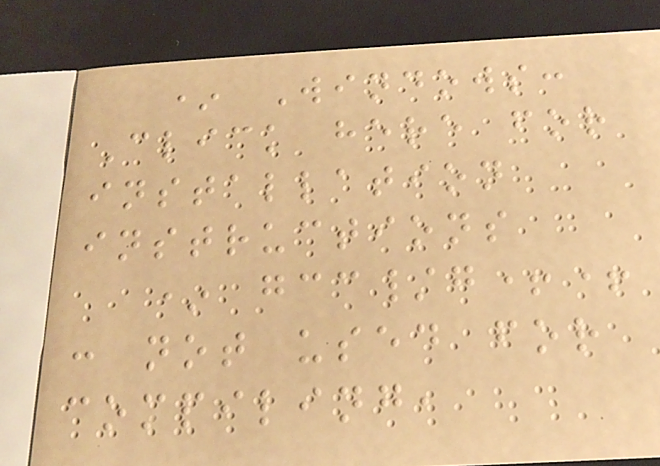* Windows:
Click here for
installation
instructions
* gcc/g++
: not used for
compiling,
